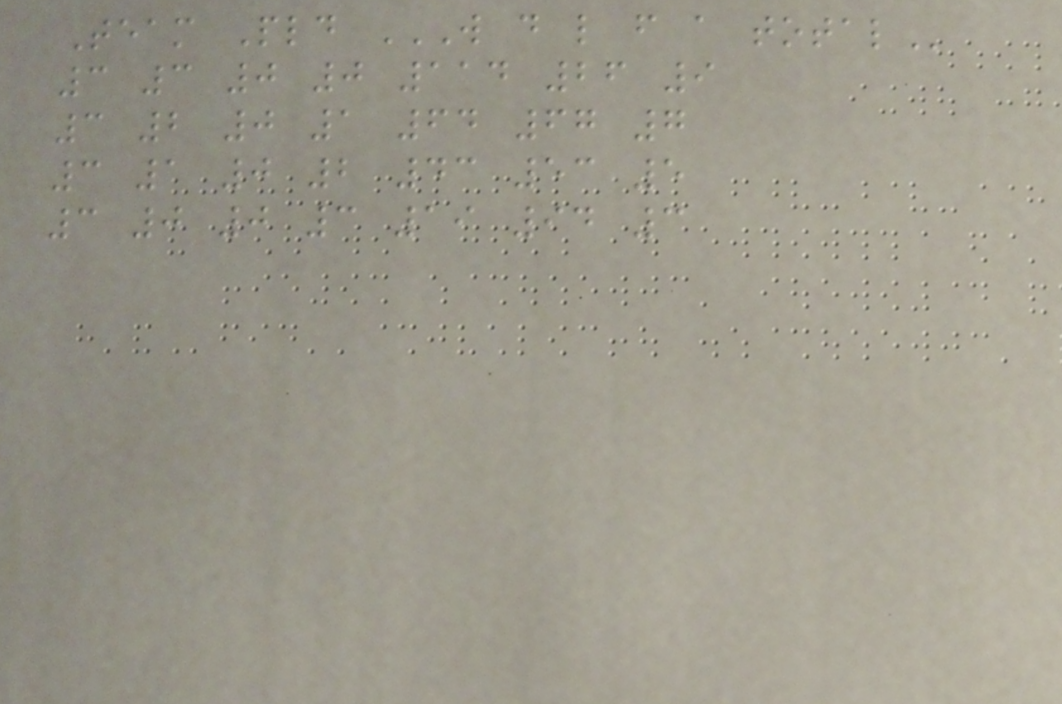Team Pld W D L F A TOTAL
3 3 0 0 114 26 9
3 2 0 1 64 67 7
3 1 0 2 43 53 5
3 0 0 3 19 94 3
